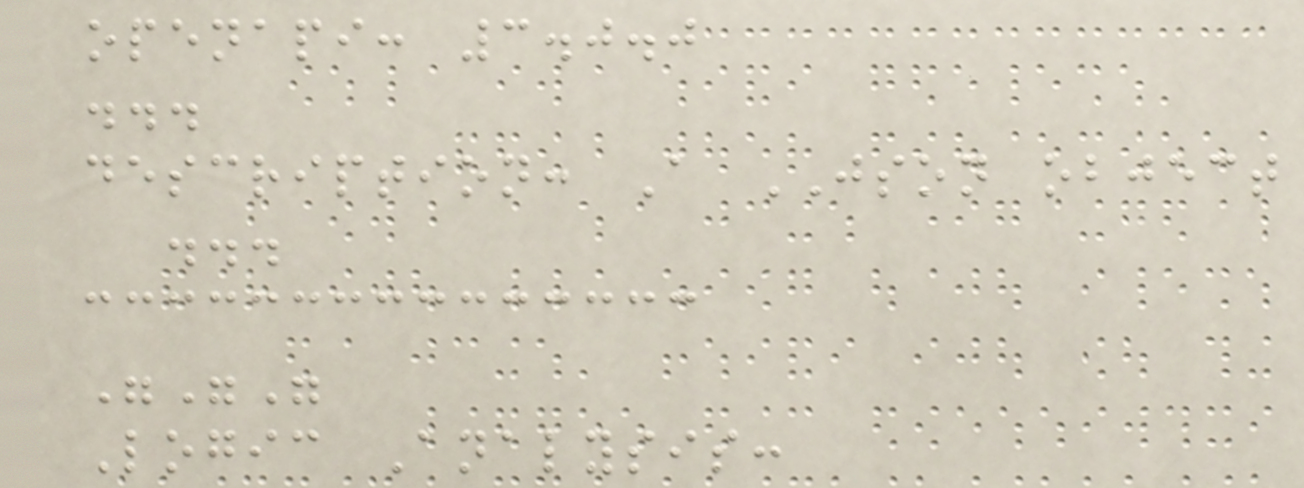openapi: 3.0.0
...
description: A JSON object
...
"""
Logic Analysis:
